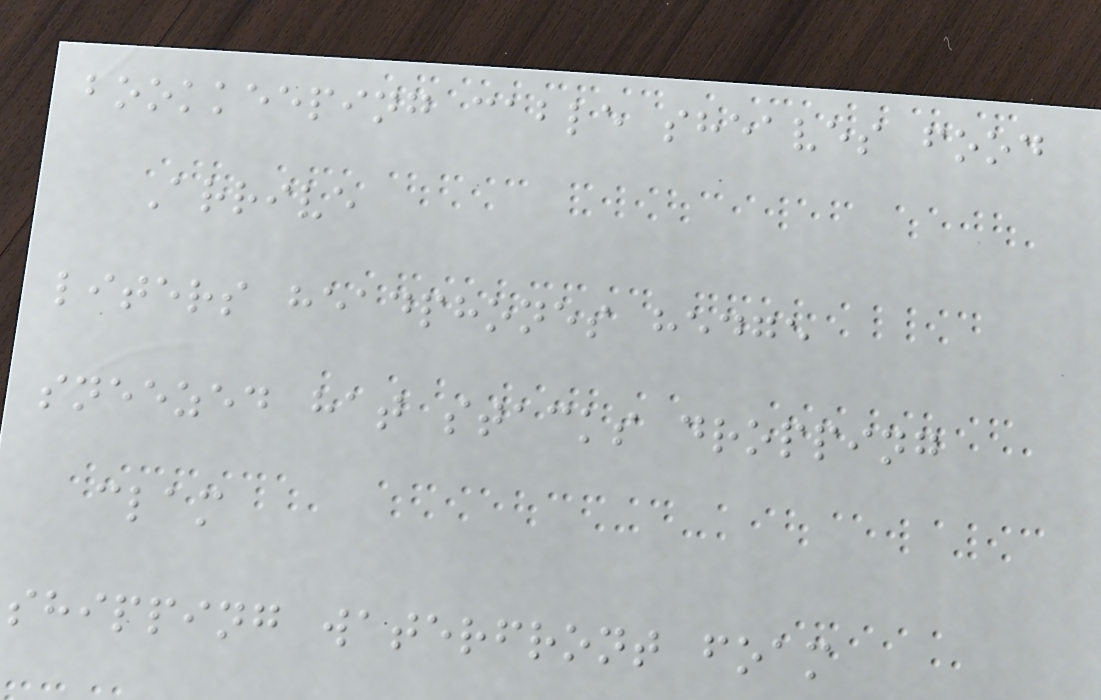bookkeeping cable sheaves food
Arrive
liters headphones hedge
sneezed hat stacks dropping
clam
shipping waterfront foam
